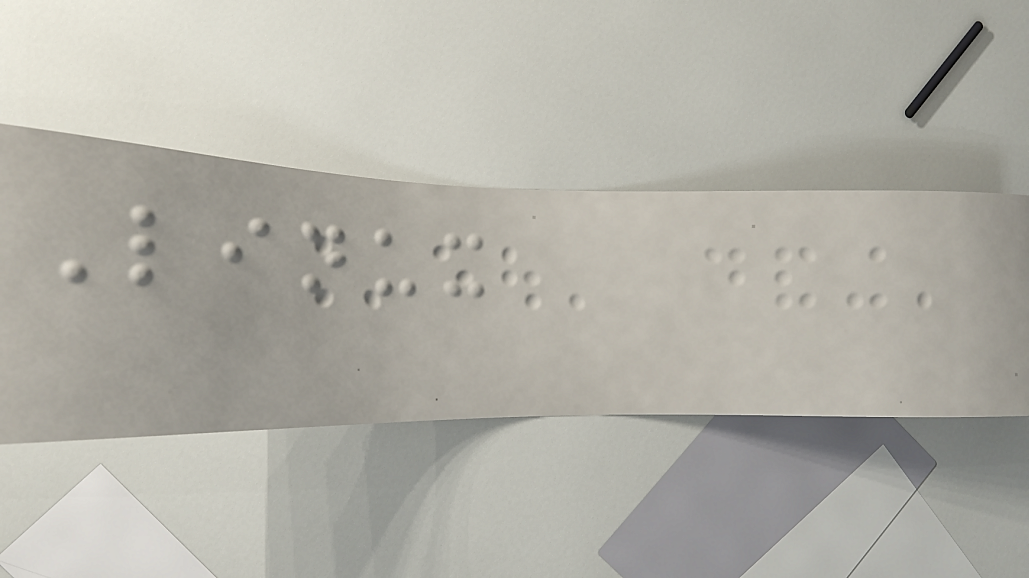Linux
